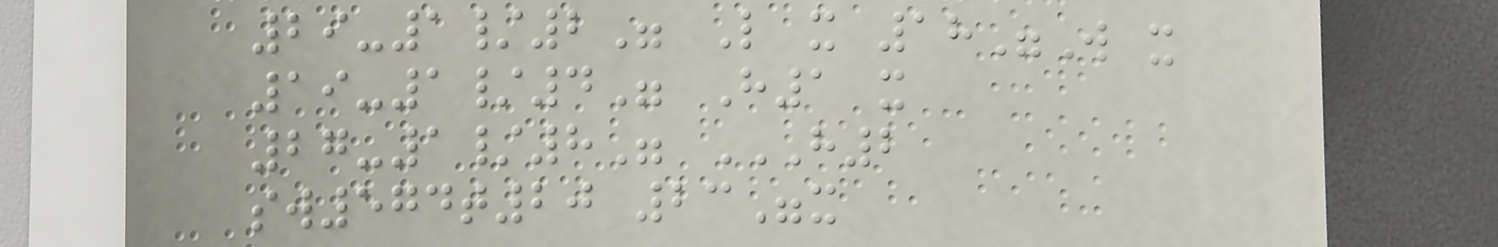29-1/2" L x 18"W x
19-1/4" H1 x
27-1/8" H2
SW574T20 23"X
